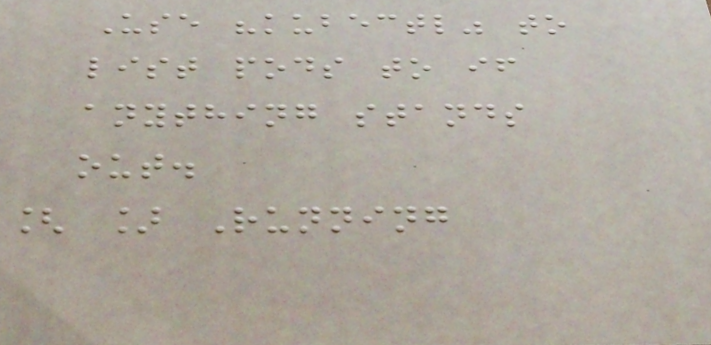Use "kubectl" to
list pods to if
anything stands
out.
[ ] Running
